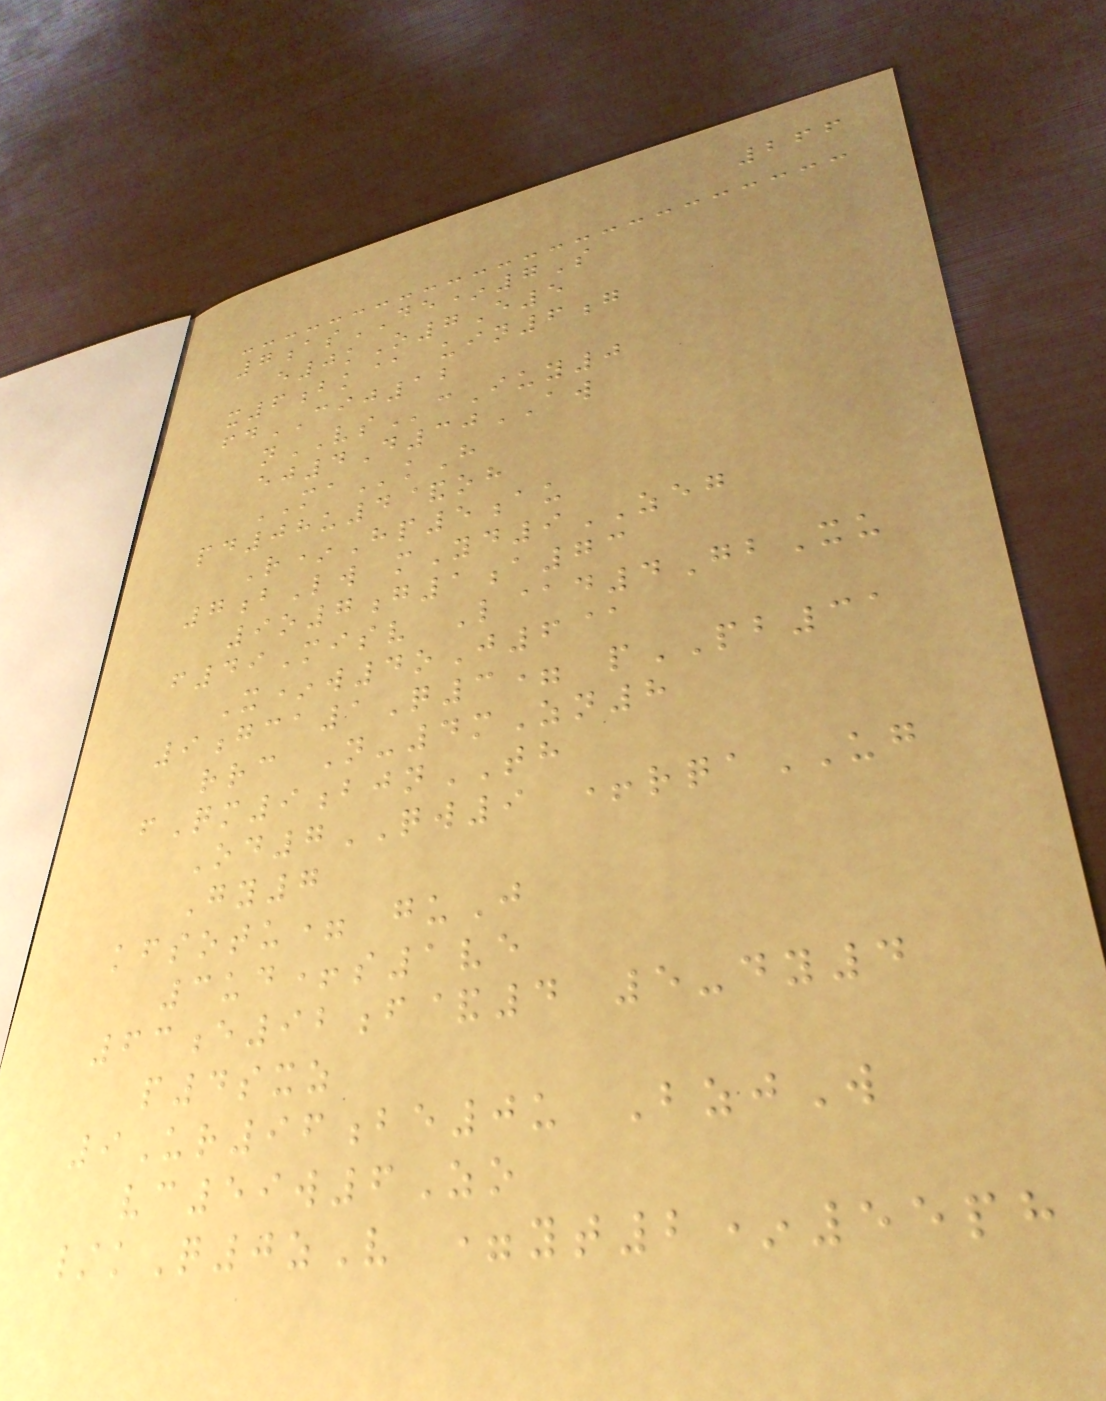266
7asDE*7S
e0kO7E5
x6bk@ uin6g
fdCIJ12
nVScIuy0
ej4D30AW
MAkH
pd08u4&oh
R*Hp5au
7bLw mYd9ZEG
9o7g1a73
f49Misv L@d4GbXu
X*w4oJ6@
9gca1Q3= pPB31
rrc N-4mZn8
fQm9bjnTH
Od7QW9 +rqaUG
Gy7
kfsotu= guJ
3ud+s1ve
63e92f&4 5-dy4
p4sxz
9Ur96be0u BzjW
vc59w6Zo
/kQ0zV =yt2*55ph
